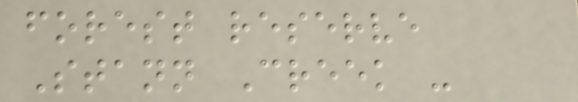forest reserve
Stann Creek -
